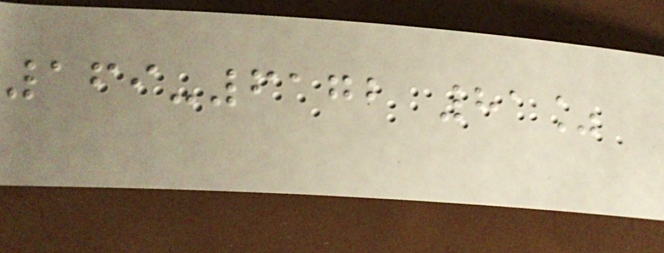169-6172 81%
